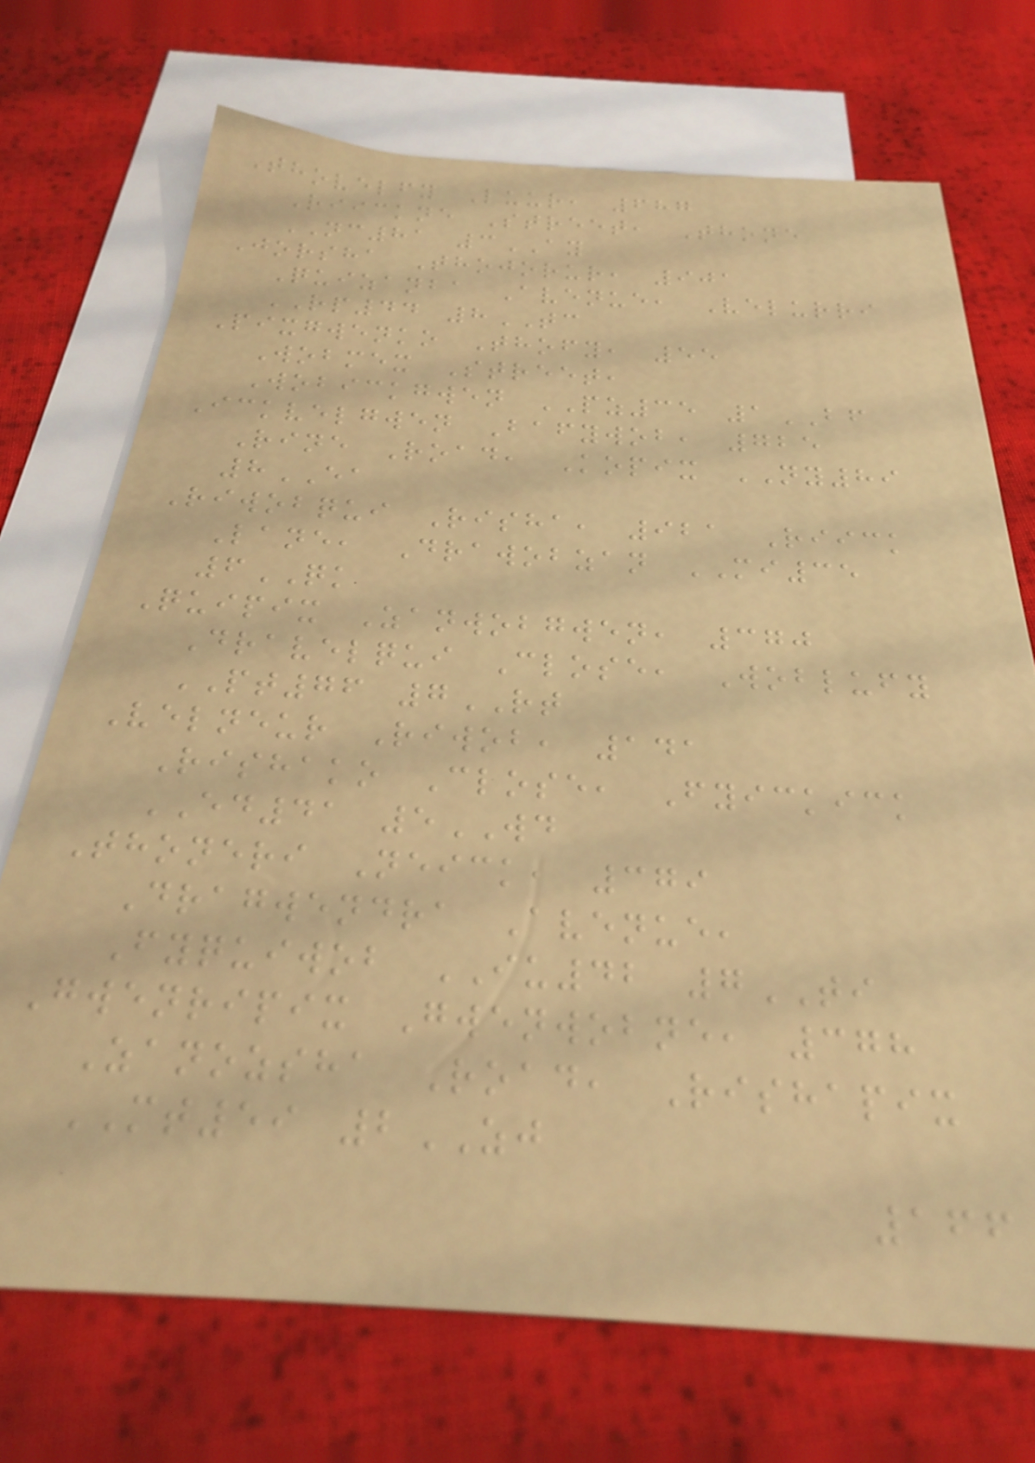Thovelfy Luur, 687
Riickne Street, Thone
NC81 3AY
Jorsha Thojorur, 901
Quizanba Avenue, Velurri
RP44 8TC
Pixgwenko Thofy, 55
Wobmex Street,
Wobickgwen PZ35 1BF
Ickvelgwen Bafywob, 725
Rine Road, Kopix NY89
8EA
Riwobqui Risha, 921 Riick
Lane, Drawobzan MI35
6QK
Quipix Zanwobgwen, 370
Dravelqui Close, Woblufy
PT76 7RT
Velneur Riwob, 141
Rishako Close, Fyickick
ED41 5WD
Thoneri Neick, 379
Dragwendra Avenue,
Fyquiwob IU42 7TI
Gwenripix Gwenwobne, 378
Zanozsha Road, Rishapix
MT59 2ZJ
166
